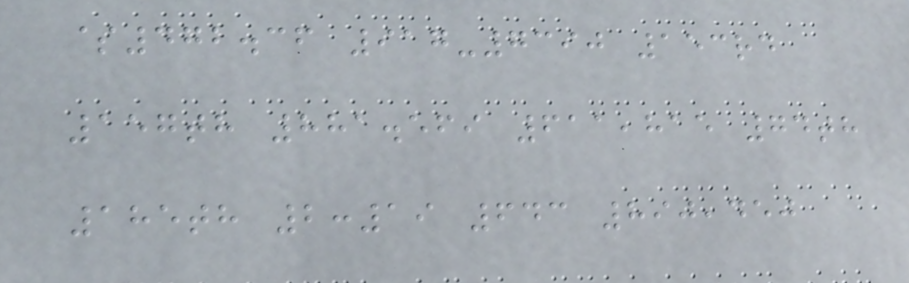$472.36 917-7390 153rd
157th 881.569 611,815 74th
185th 2:19 643 890,450
